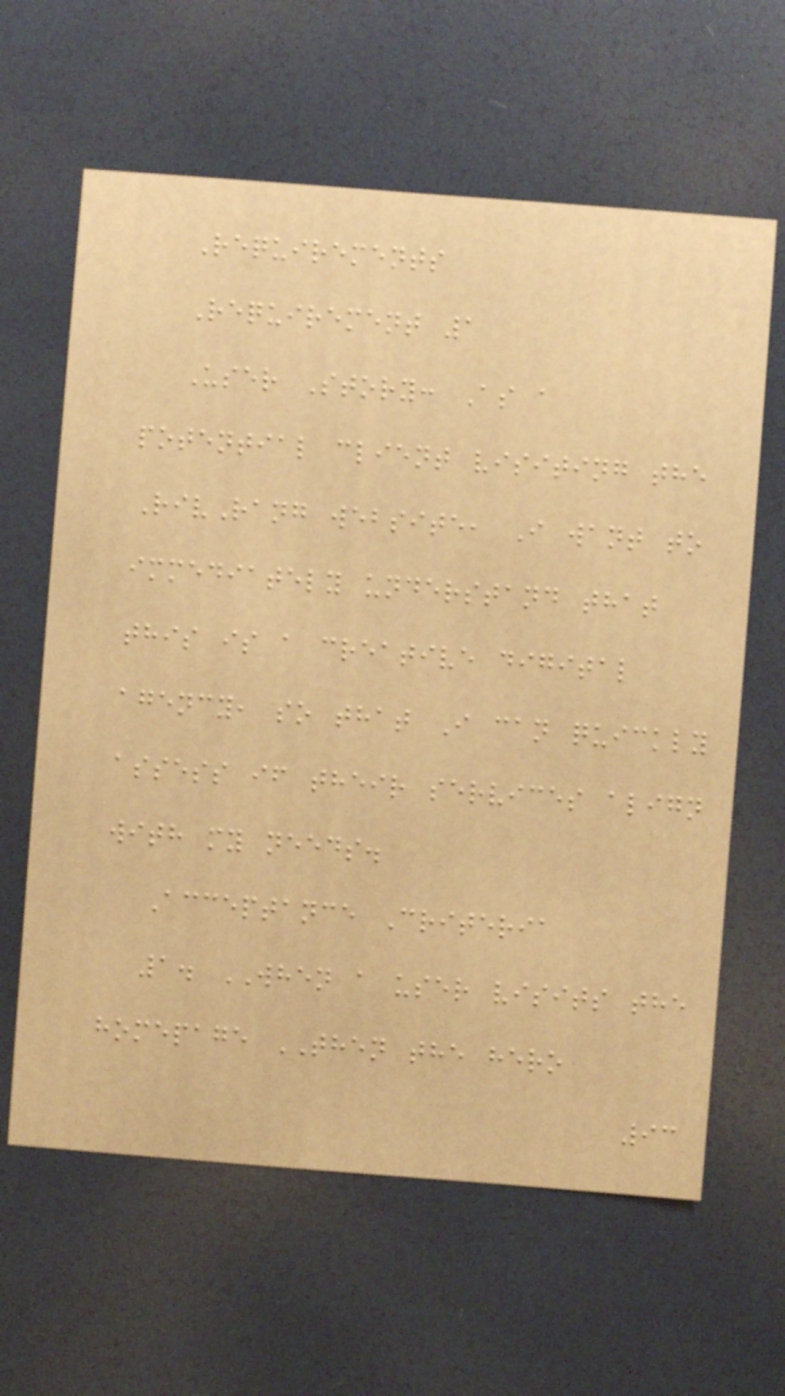Requirements
Requirement 1
User Story: As a
potential client visiting the
RivRang website, I want to
immediately understand that
this is a creative digital
agency, so that I can quickly
assess if their services align
with my needs.
Acceptance Criteria
1. WHEN a user visits the
homepage THEN the hero
93
